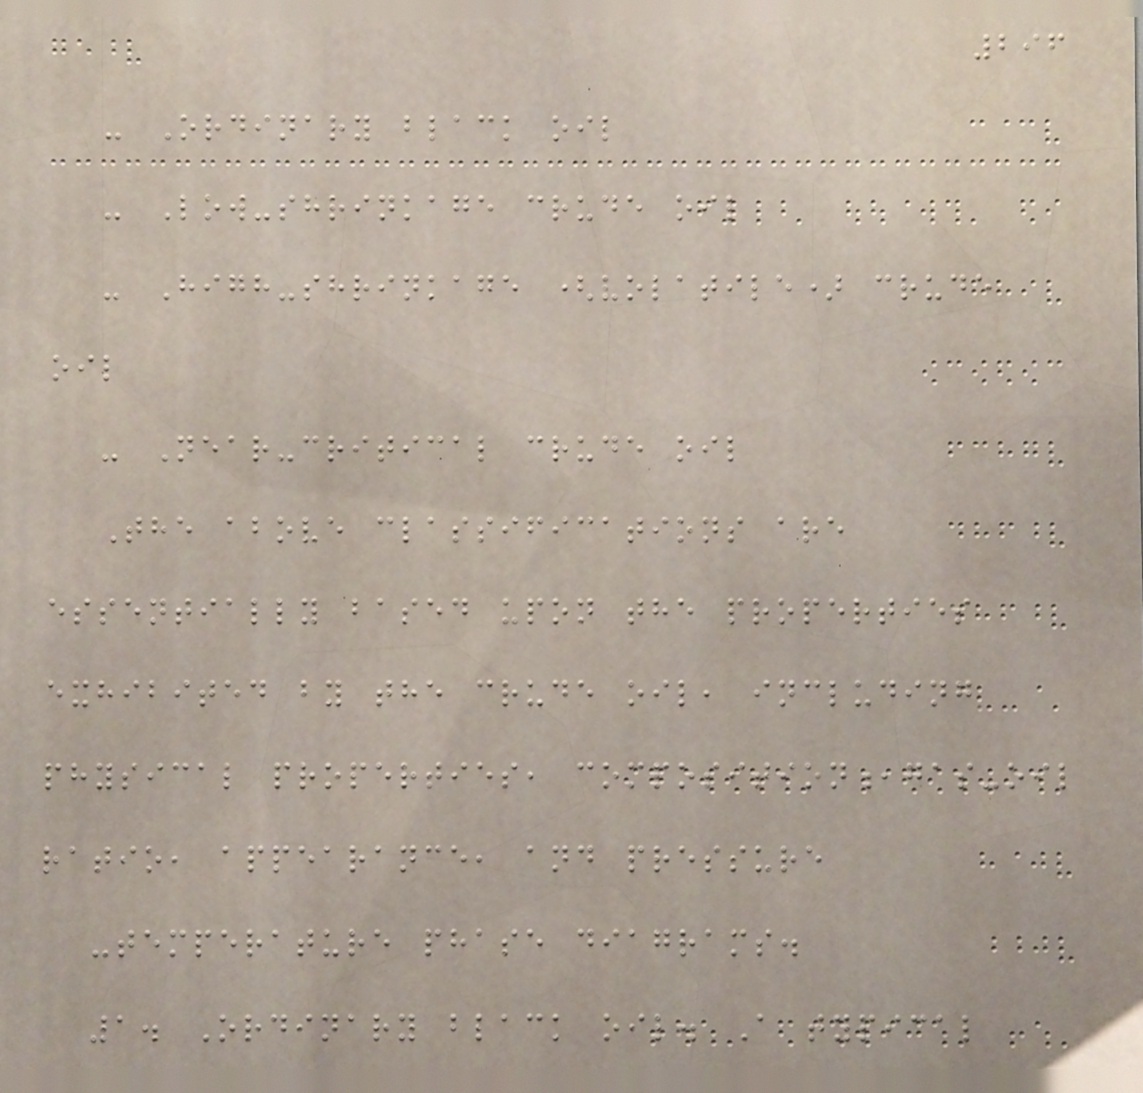296
- Ordinary black oil
- Low-shrinkage crude oil
- High-shrinkage (volatile) crude
oil
- Near-critical crude oil
The above classifications are
essentially based upon the properties
exhibited by the crude oil, including
physical properties, composition,gas-oil
ratio, appearance, and pressure
-temperature phase diagrams.
1. Ordinary black oil. A typical
